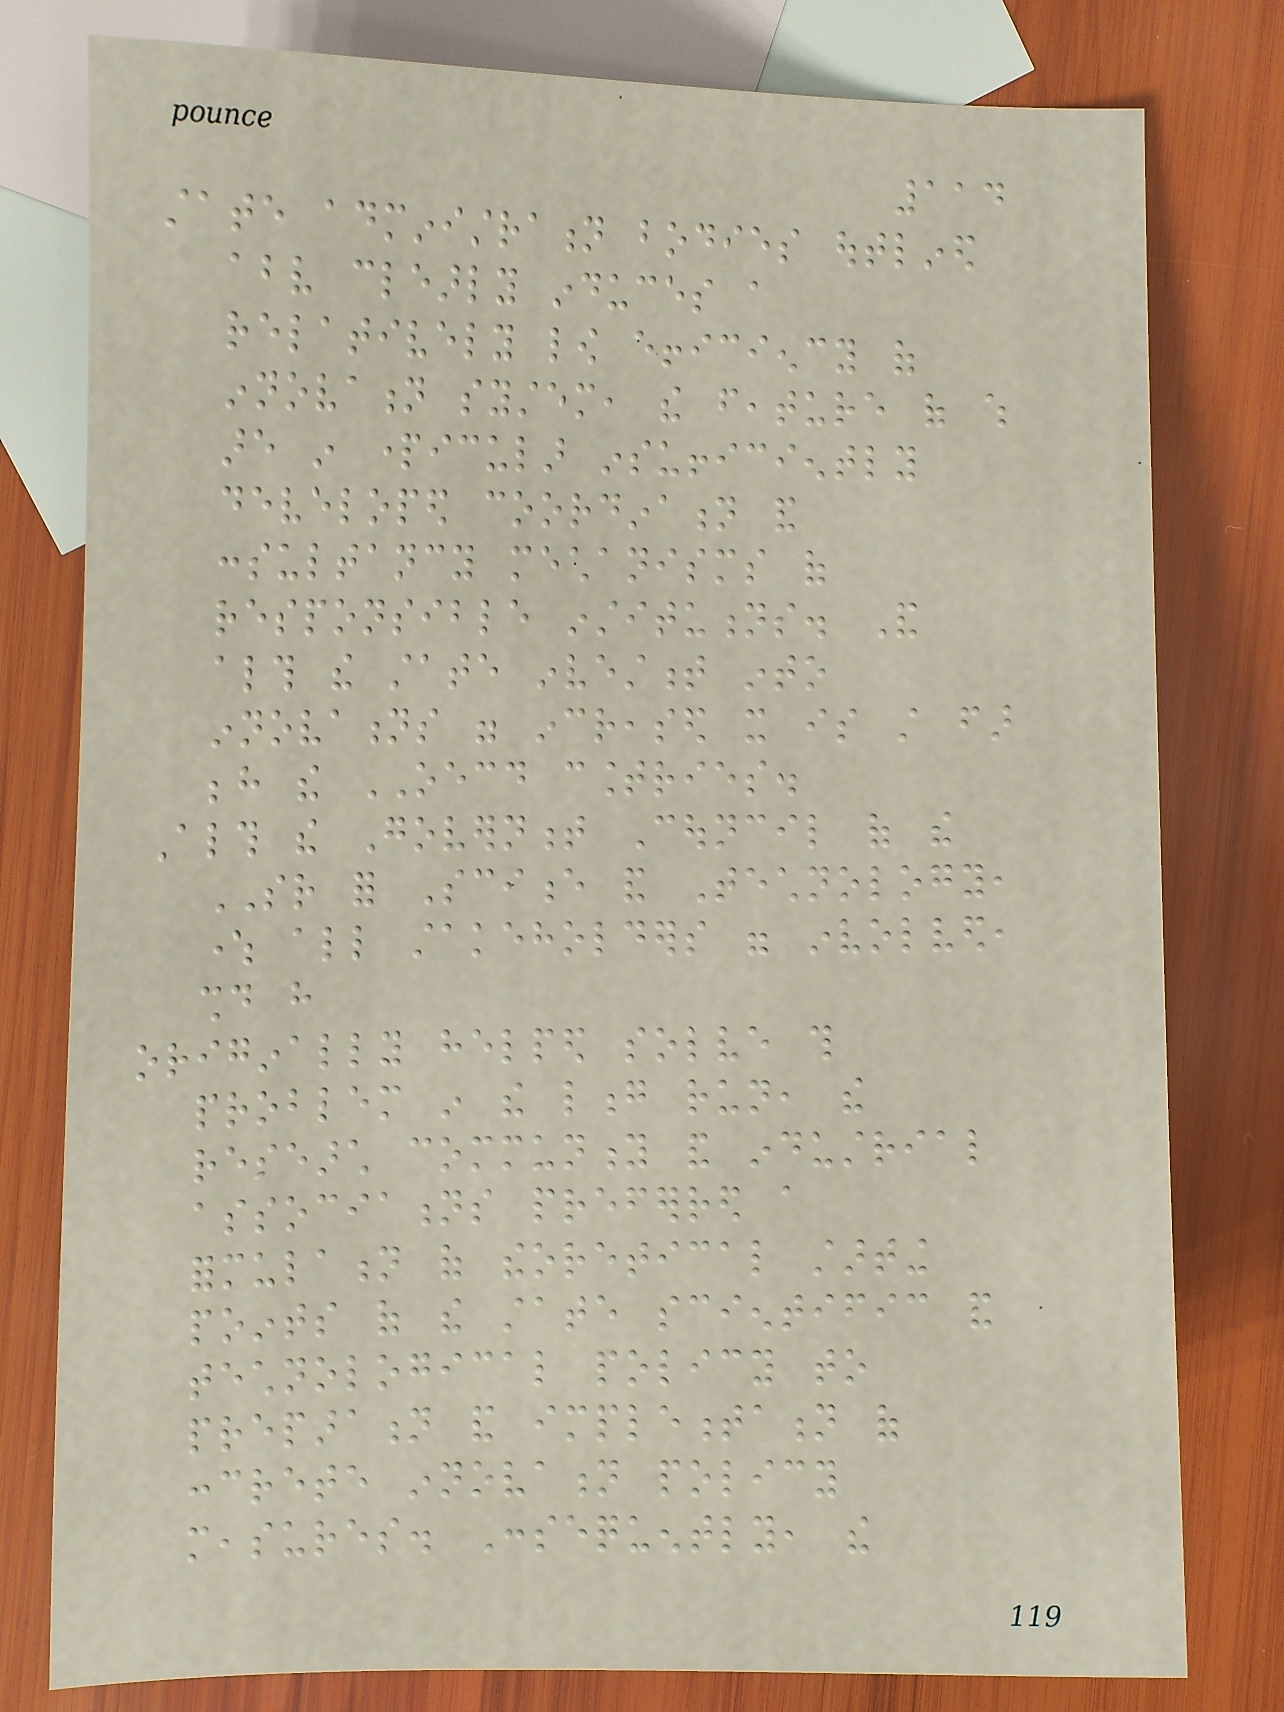114
state administration bodies outlined
above clearly induces a
relatively low efficiency of
innovation system, the feature of which
are in particular insufficiently
developed coordination and
consultancy mechanisms of
responsible institutions. And
although the state investment into
innovations were increased it is still far
behind the OECD countries.
Although the Government Council of the
SR for Science and Technology,
where all stakeholders were involved,
should have
originally helped solve this
problem in the long run, the
research community and industrial
associations preferred a
formulation of theoretical starting
points of the state scientific and
technological policy to
preparation and implementation of
concrete innovation policy
measures. Consequently, the
